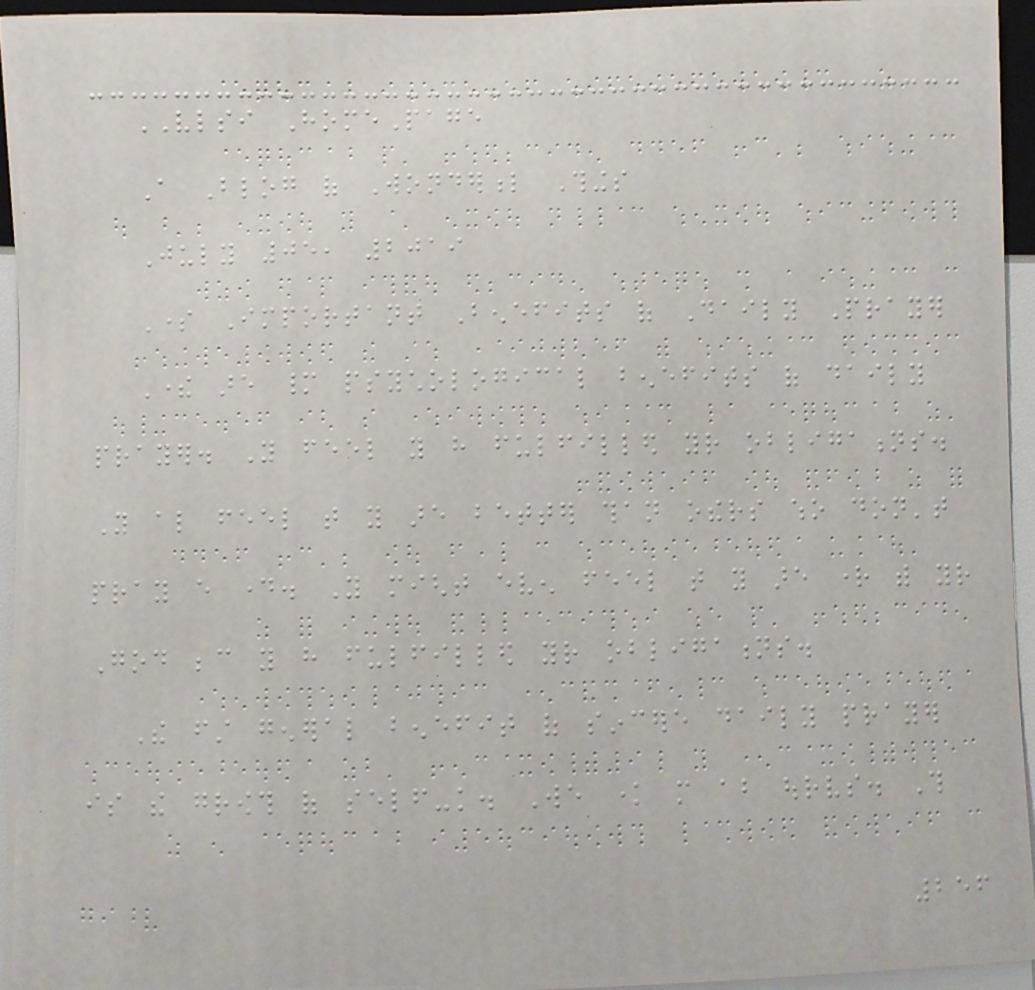VLSI HomePage
A Blog of Wonderful Things
July 05, 2019
Some Important Benefits of Daily Prayer
There are many psychological benefits of daily
prayer. You feel you have fulfilled your obligations.
You also feel that you are better than others who don't
pray every day. You might even feel that you are right with your
God because you have fulfilled your obligations.
The first general benefit of sincere daily prayer
is the growth of self-knowledge. We know more about ourselves. This
256
